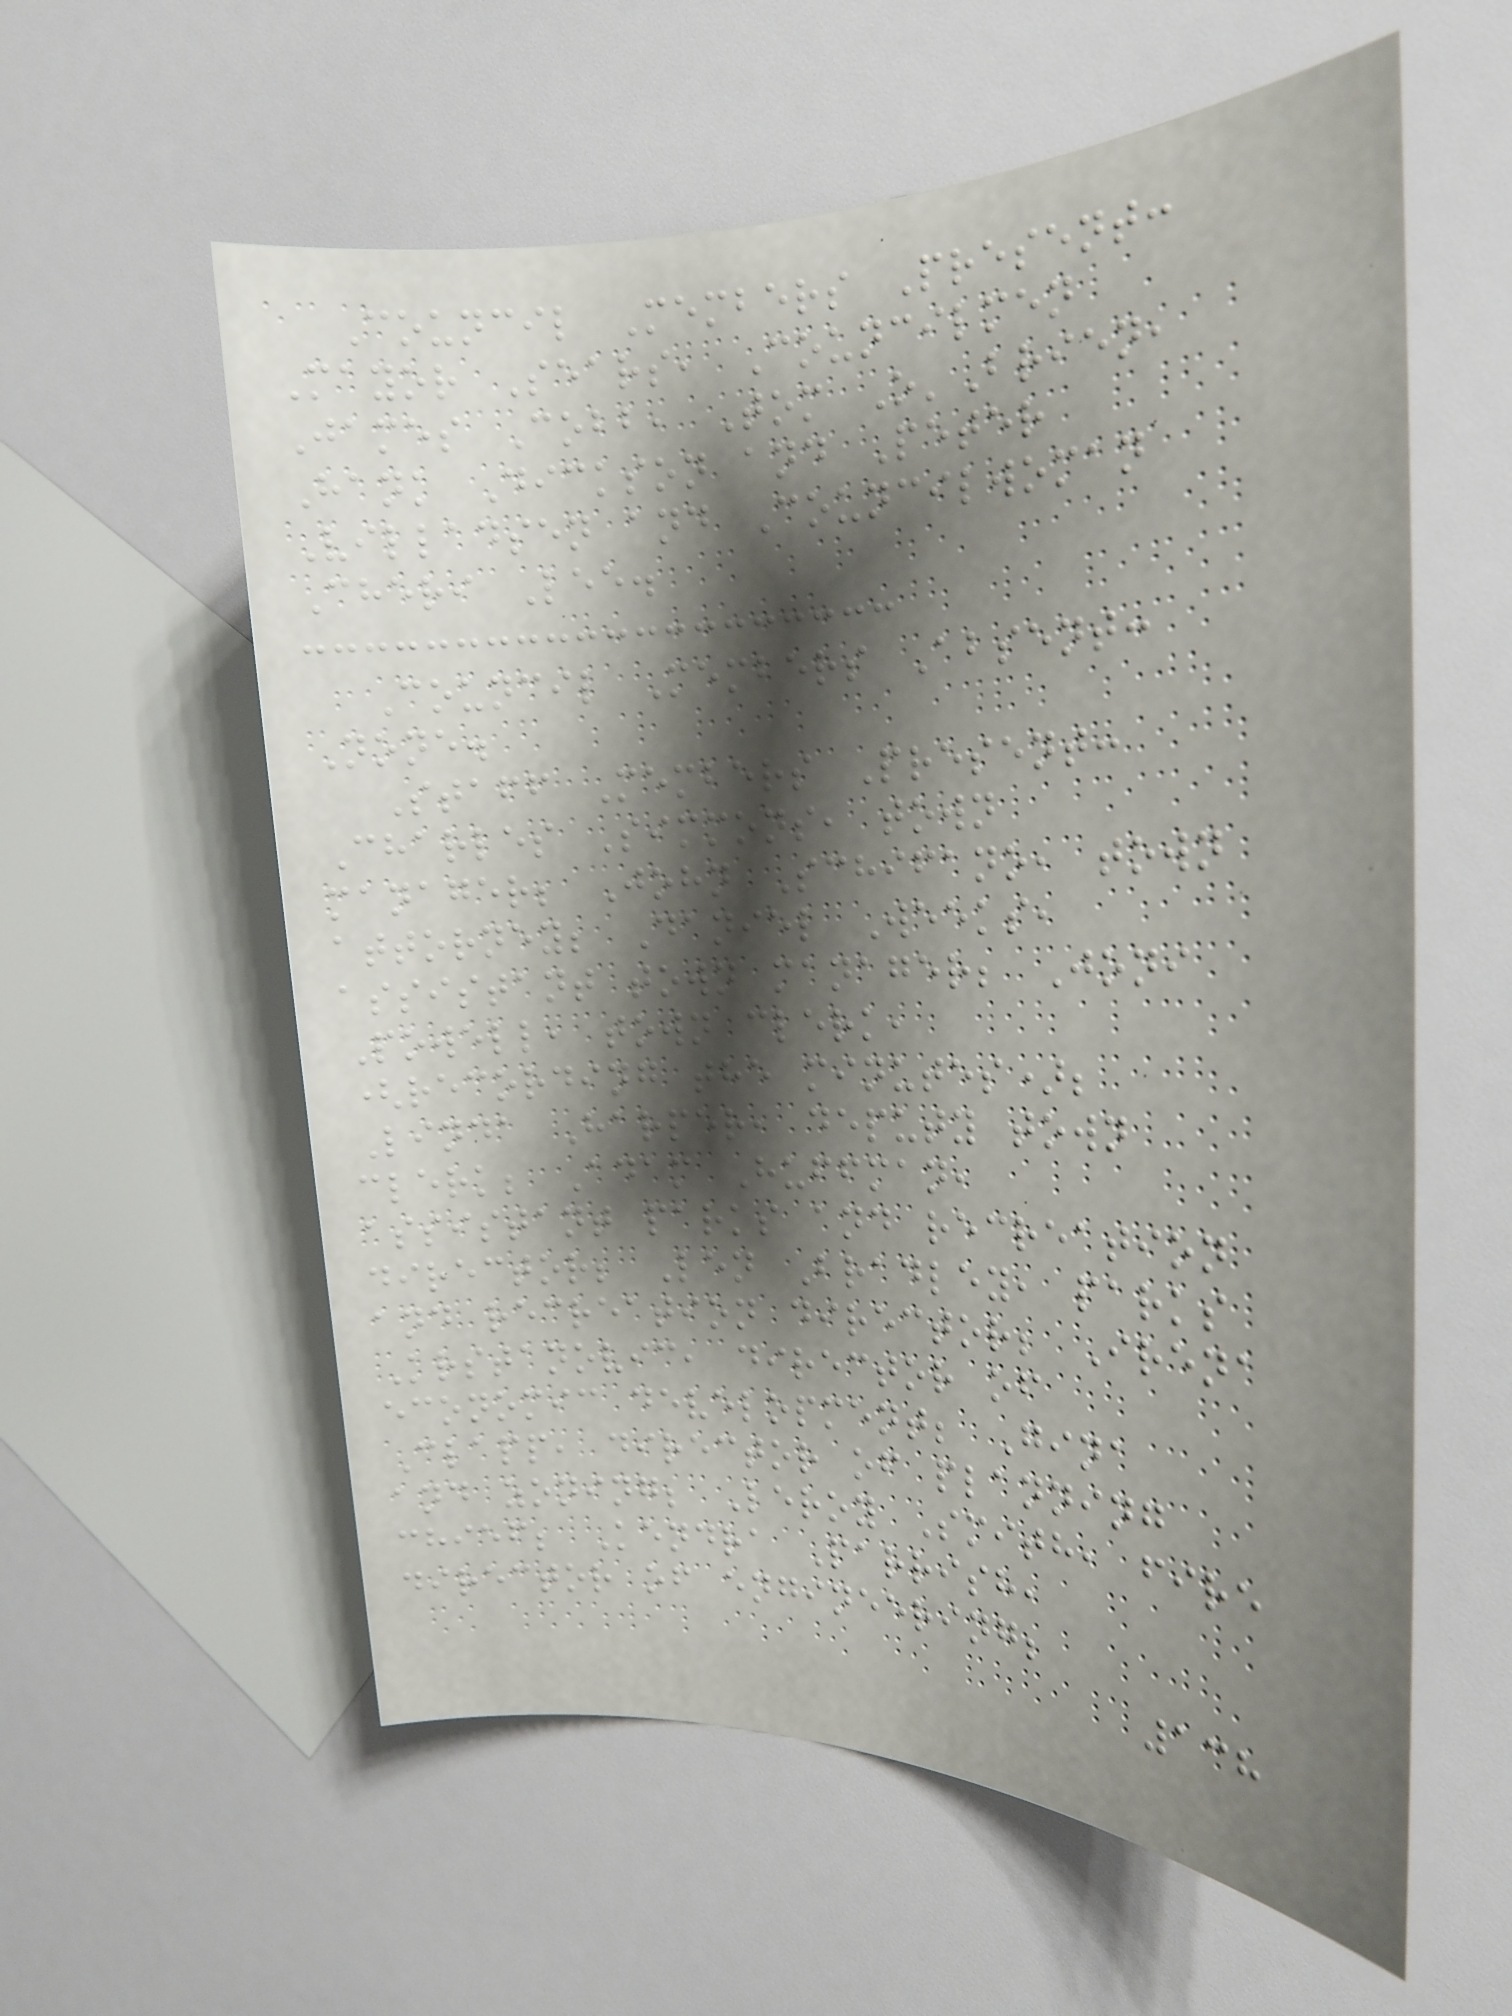Council Members Present:
Mayor Sears, Councilmen
James Cobb, Tom O'Brien,
Hank Dickson and Peter
Villadsen and Councilwoman
Cheri Lee.
Council Members Absent:
None.
Staff Members Present:
Charles Simmons, town
manager; John Schifano, town
attorney; Daniel Weeks,
assistant town manager; Joni
Powell, town clerk,
(recording the minutes);
Linda Harper, deputy town
clerk; Adam Huffman,
assistant parks and recreation
director; Len Bradley, parks
and recreation director; Irena
Krstanovic, director of
economic development; Gina
Clapp, director of planning
and zoning; Leroy Smith, fire
chief; Kendra Parrish,
director of engineering;
138
